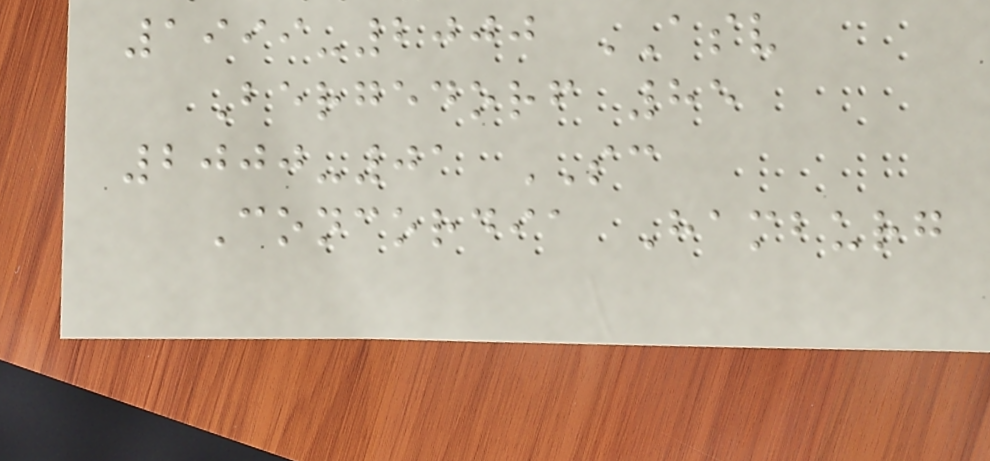1999-2000 ASV
Bergedorf 85
2000-01 SC
Concordia Hamburg
